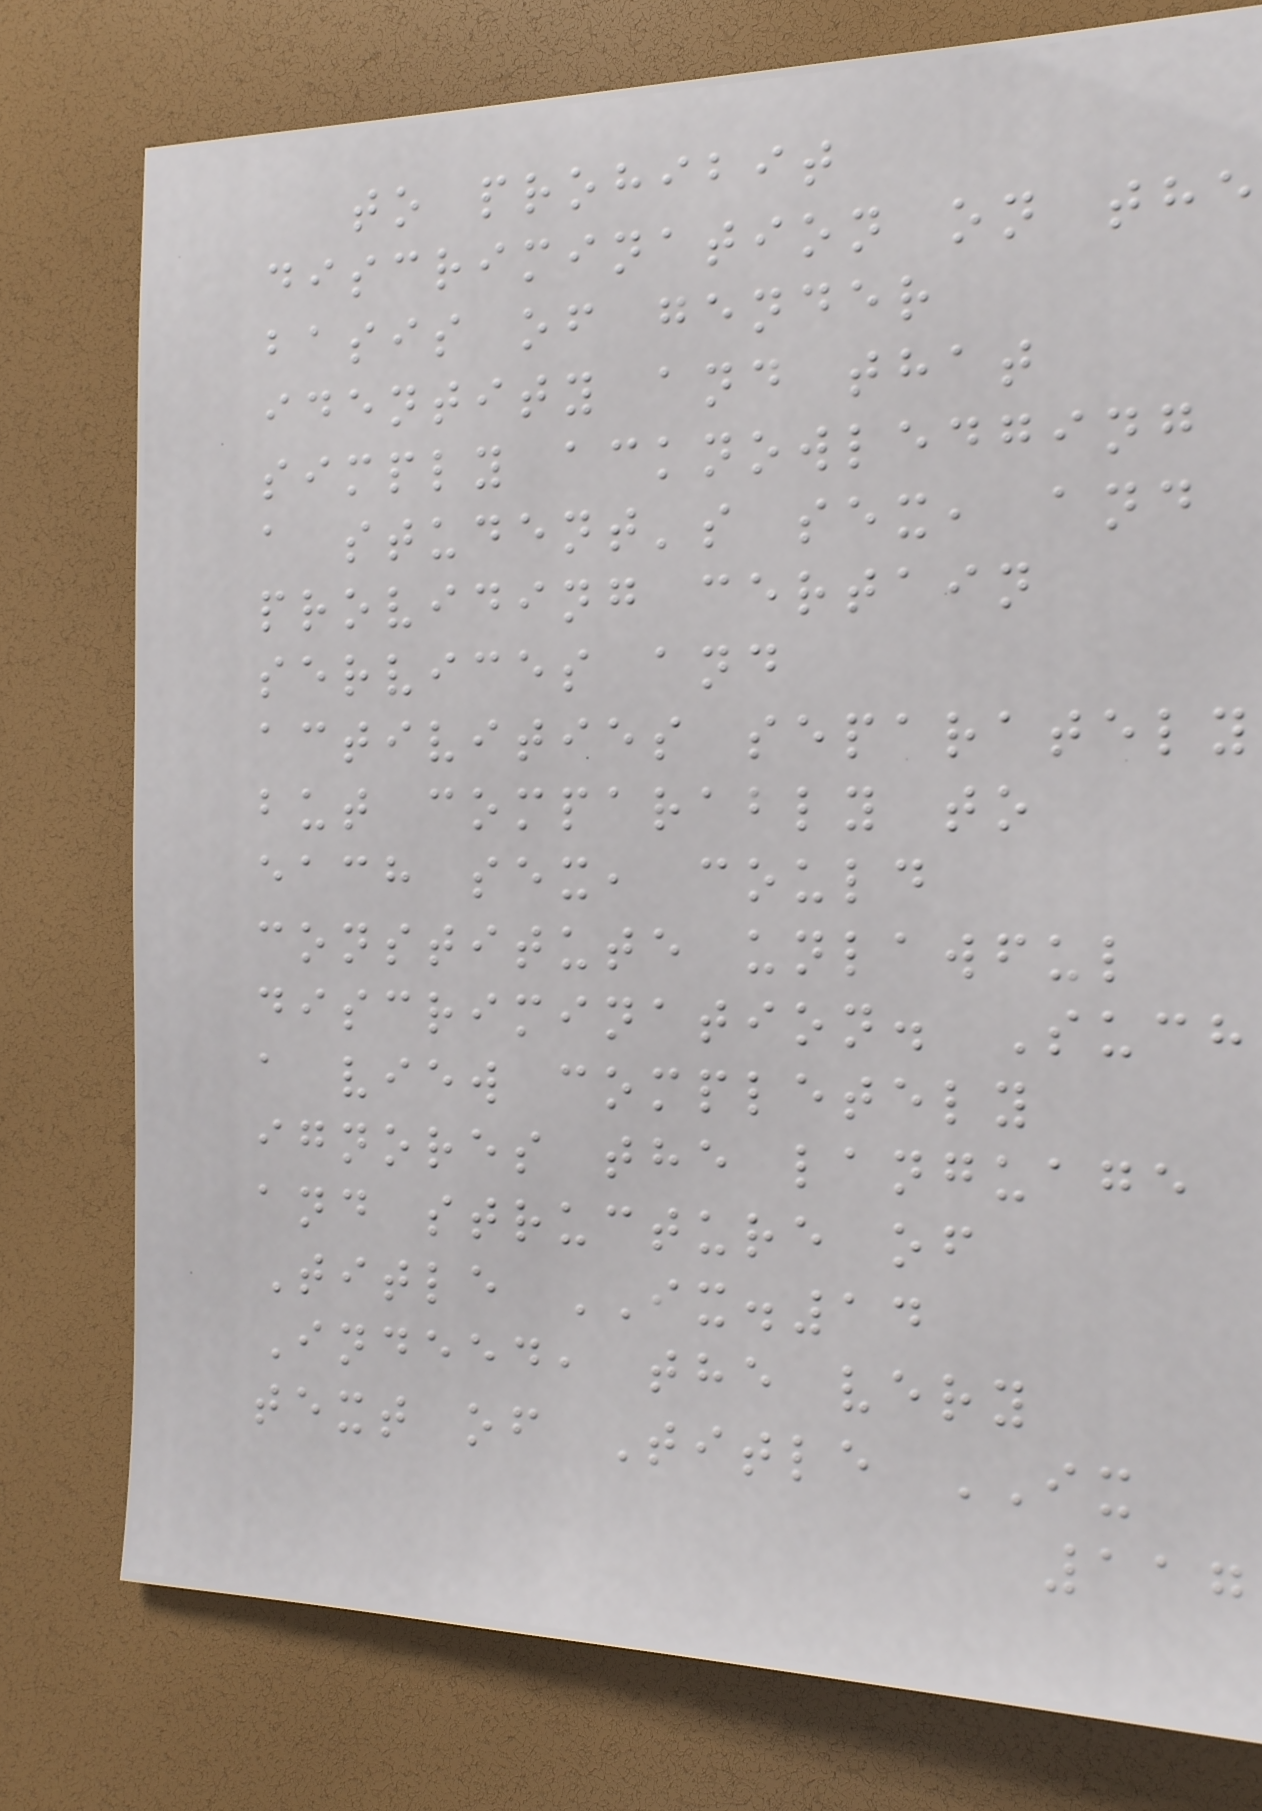to prohibit
discrimination on the
basis of gender
identity and that
simply acknowledging
a student's sex, and
providing certain
services and
activities separately
but comparably to
each sex, could
constitute unlawful
discrimination. Such
a view completely
ignores the language
and structure of
Title IX.14
Indeed, the very
text of Title IX
117
